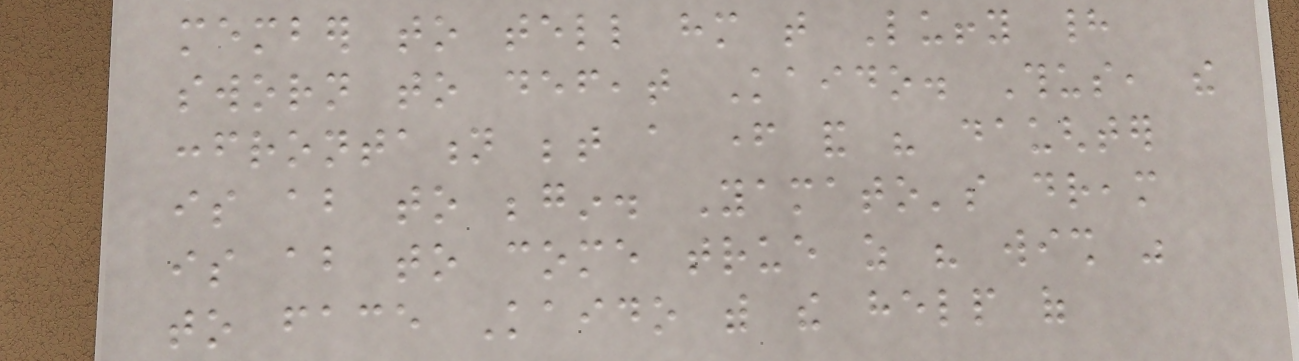member to tell him that Luffy had
sworn to defeat Kaido. Thus, the
confrontation between a father and his daughter
is about to begin. Yamato's dream
is about to come true as his wish was
to face Kaido with the help of
